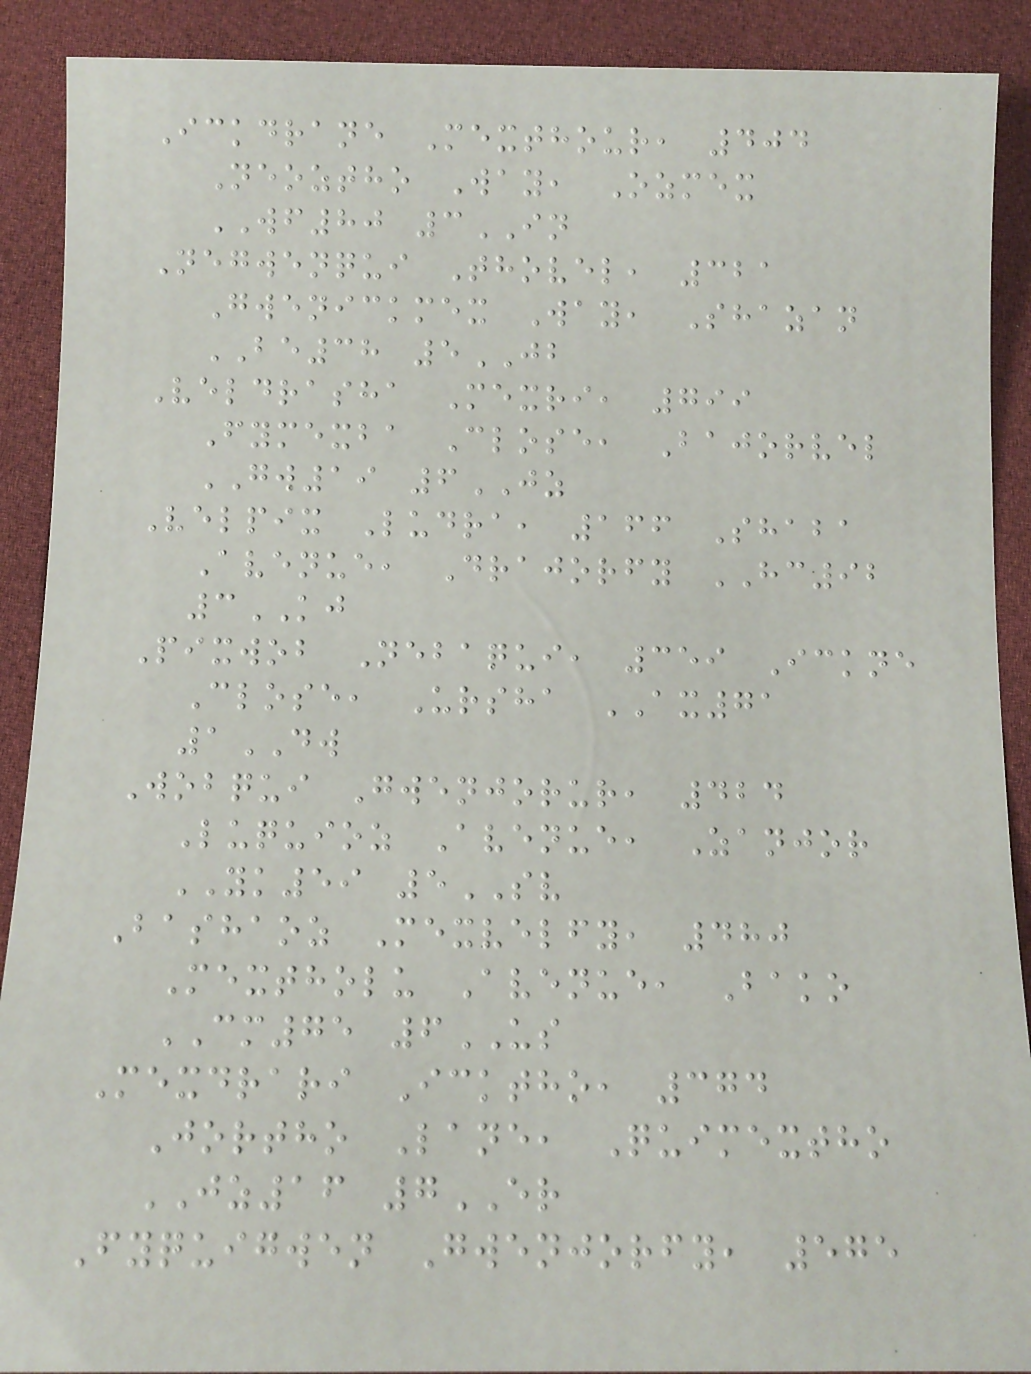Ickdrane Mexthour, 404
Neoztho Way, Ozmex
WF80 3IN
Negwenqui Thovel, 321
Gwenickmex Way, Shazan
BE38 5JB
Veldrasha Mexri, 799
Fymexba Close, Bajorvel
GW19 6JZ
Velpix Ludra, 166 Shaba
Avenue, Drajorfy HC92
3KJ
Pixwob Nebaqui, 359 Ickne
Close, Ursha AX71
1DW
Wobqui Gwenjorur, 424
Luquioz Avenue, Zanjor
YK59 5SV
Bashaoz Mexvelfy, 480
Mextholu Avenue, Bako
CM75 6US
Mexdrari Icktho, 374
Jortho Lane, Quimextho
JZ16 7ER
Fyquigwen Gwenjorfy, 575
